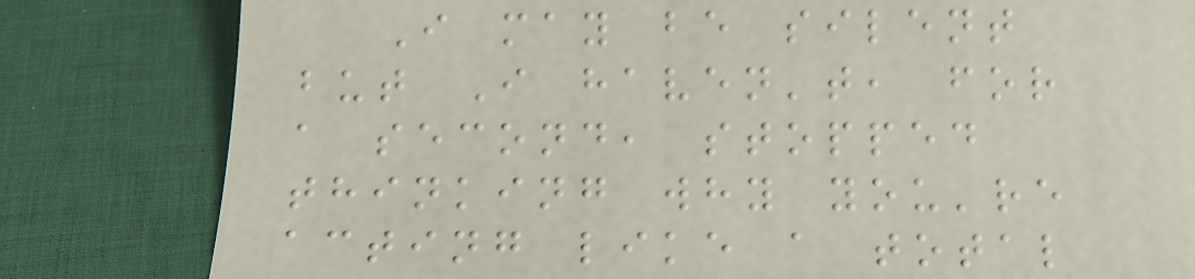I may be silent
but I haven't, for
a second, stopped
thinking why you're
acting like a total
